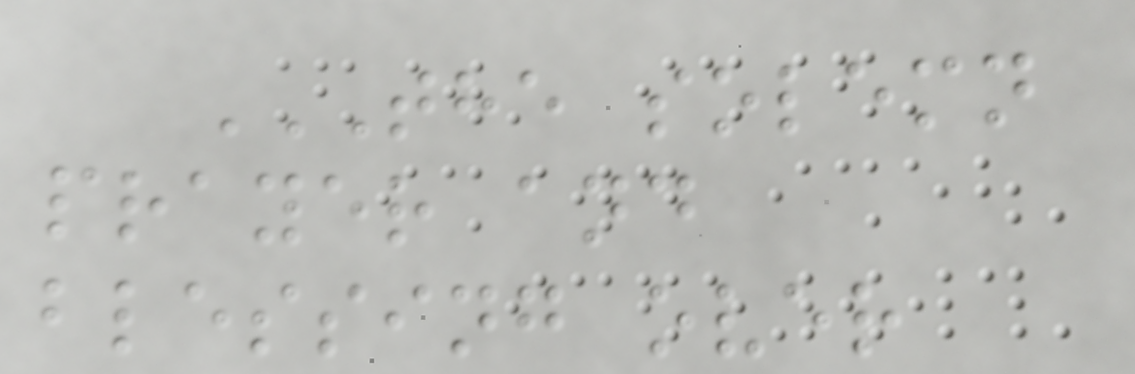THE SOLEMN
PRAYER AND
BLESSING OVER
